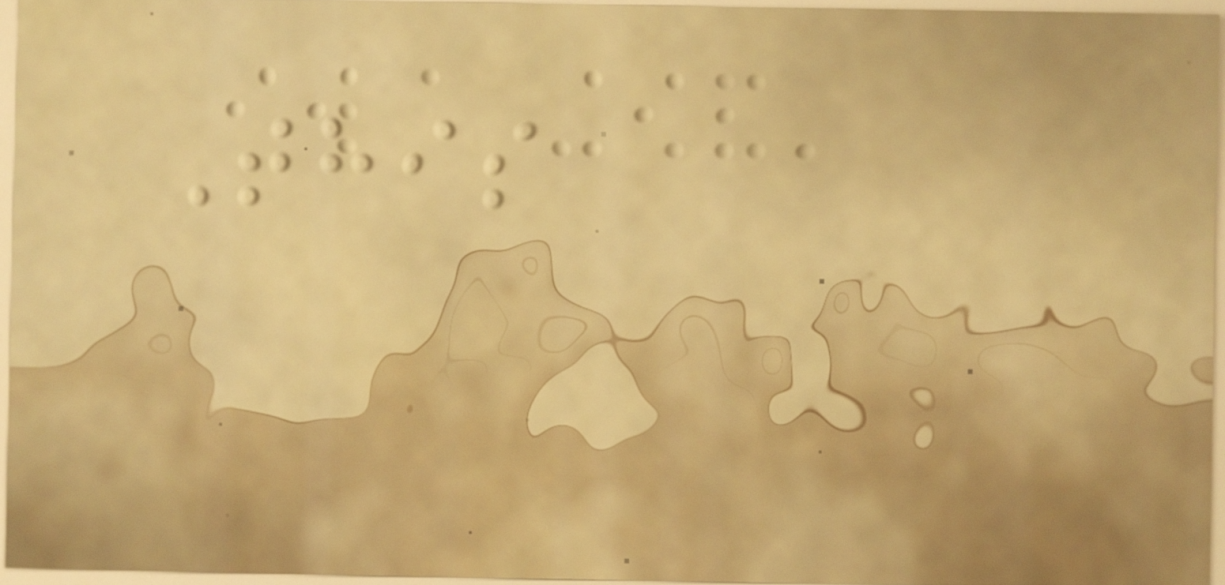This
